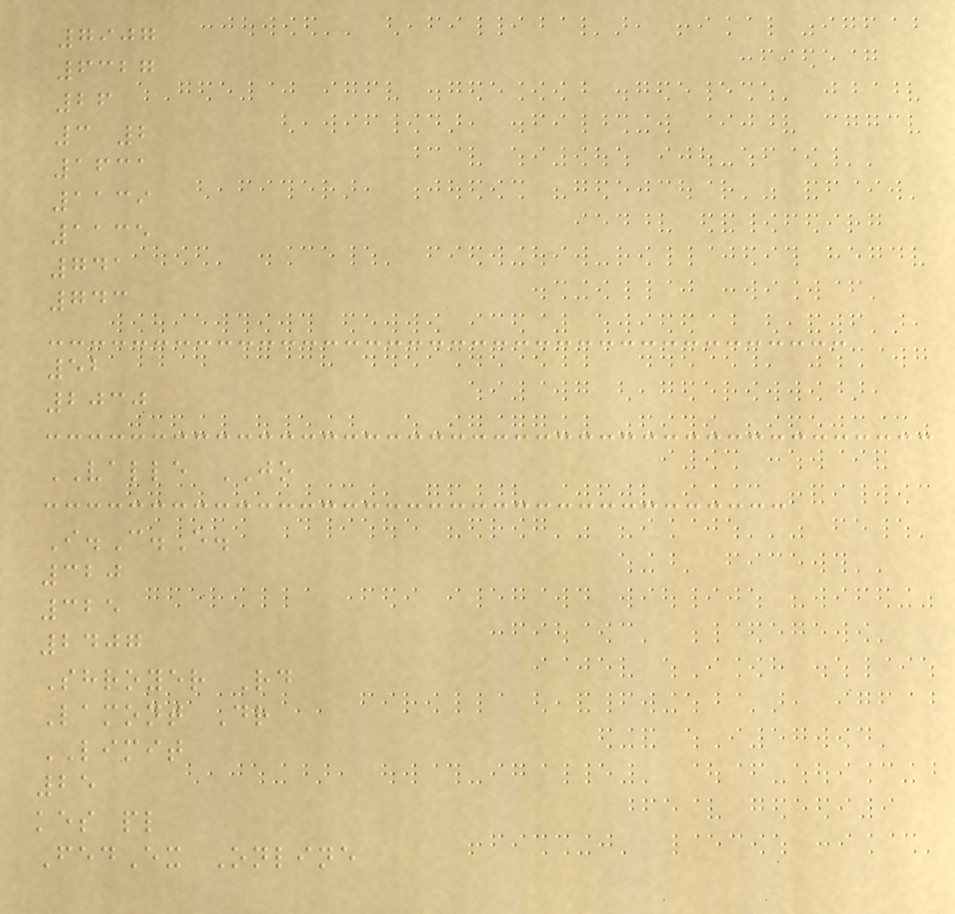7907
6327
26
3 2
1631
1139
1135
741
743
52
2030
VALLE JO
I.C.E.
320
325
2407
Shroyer Rd
Lamont Dr
LIMIT
25
kes pl
FedEx Online
